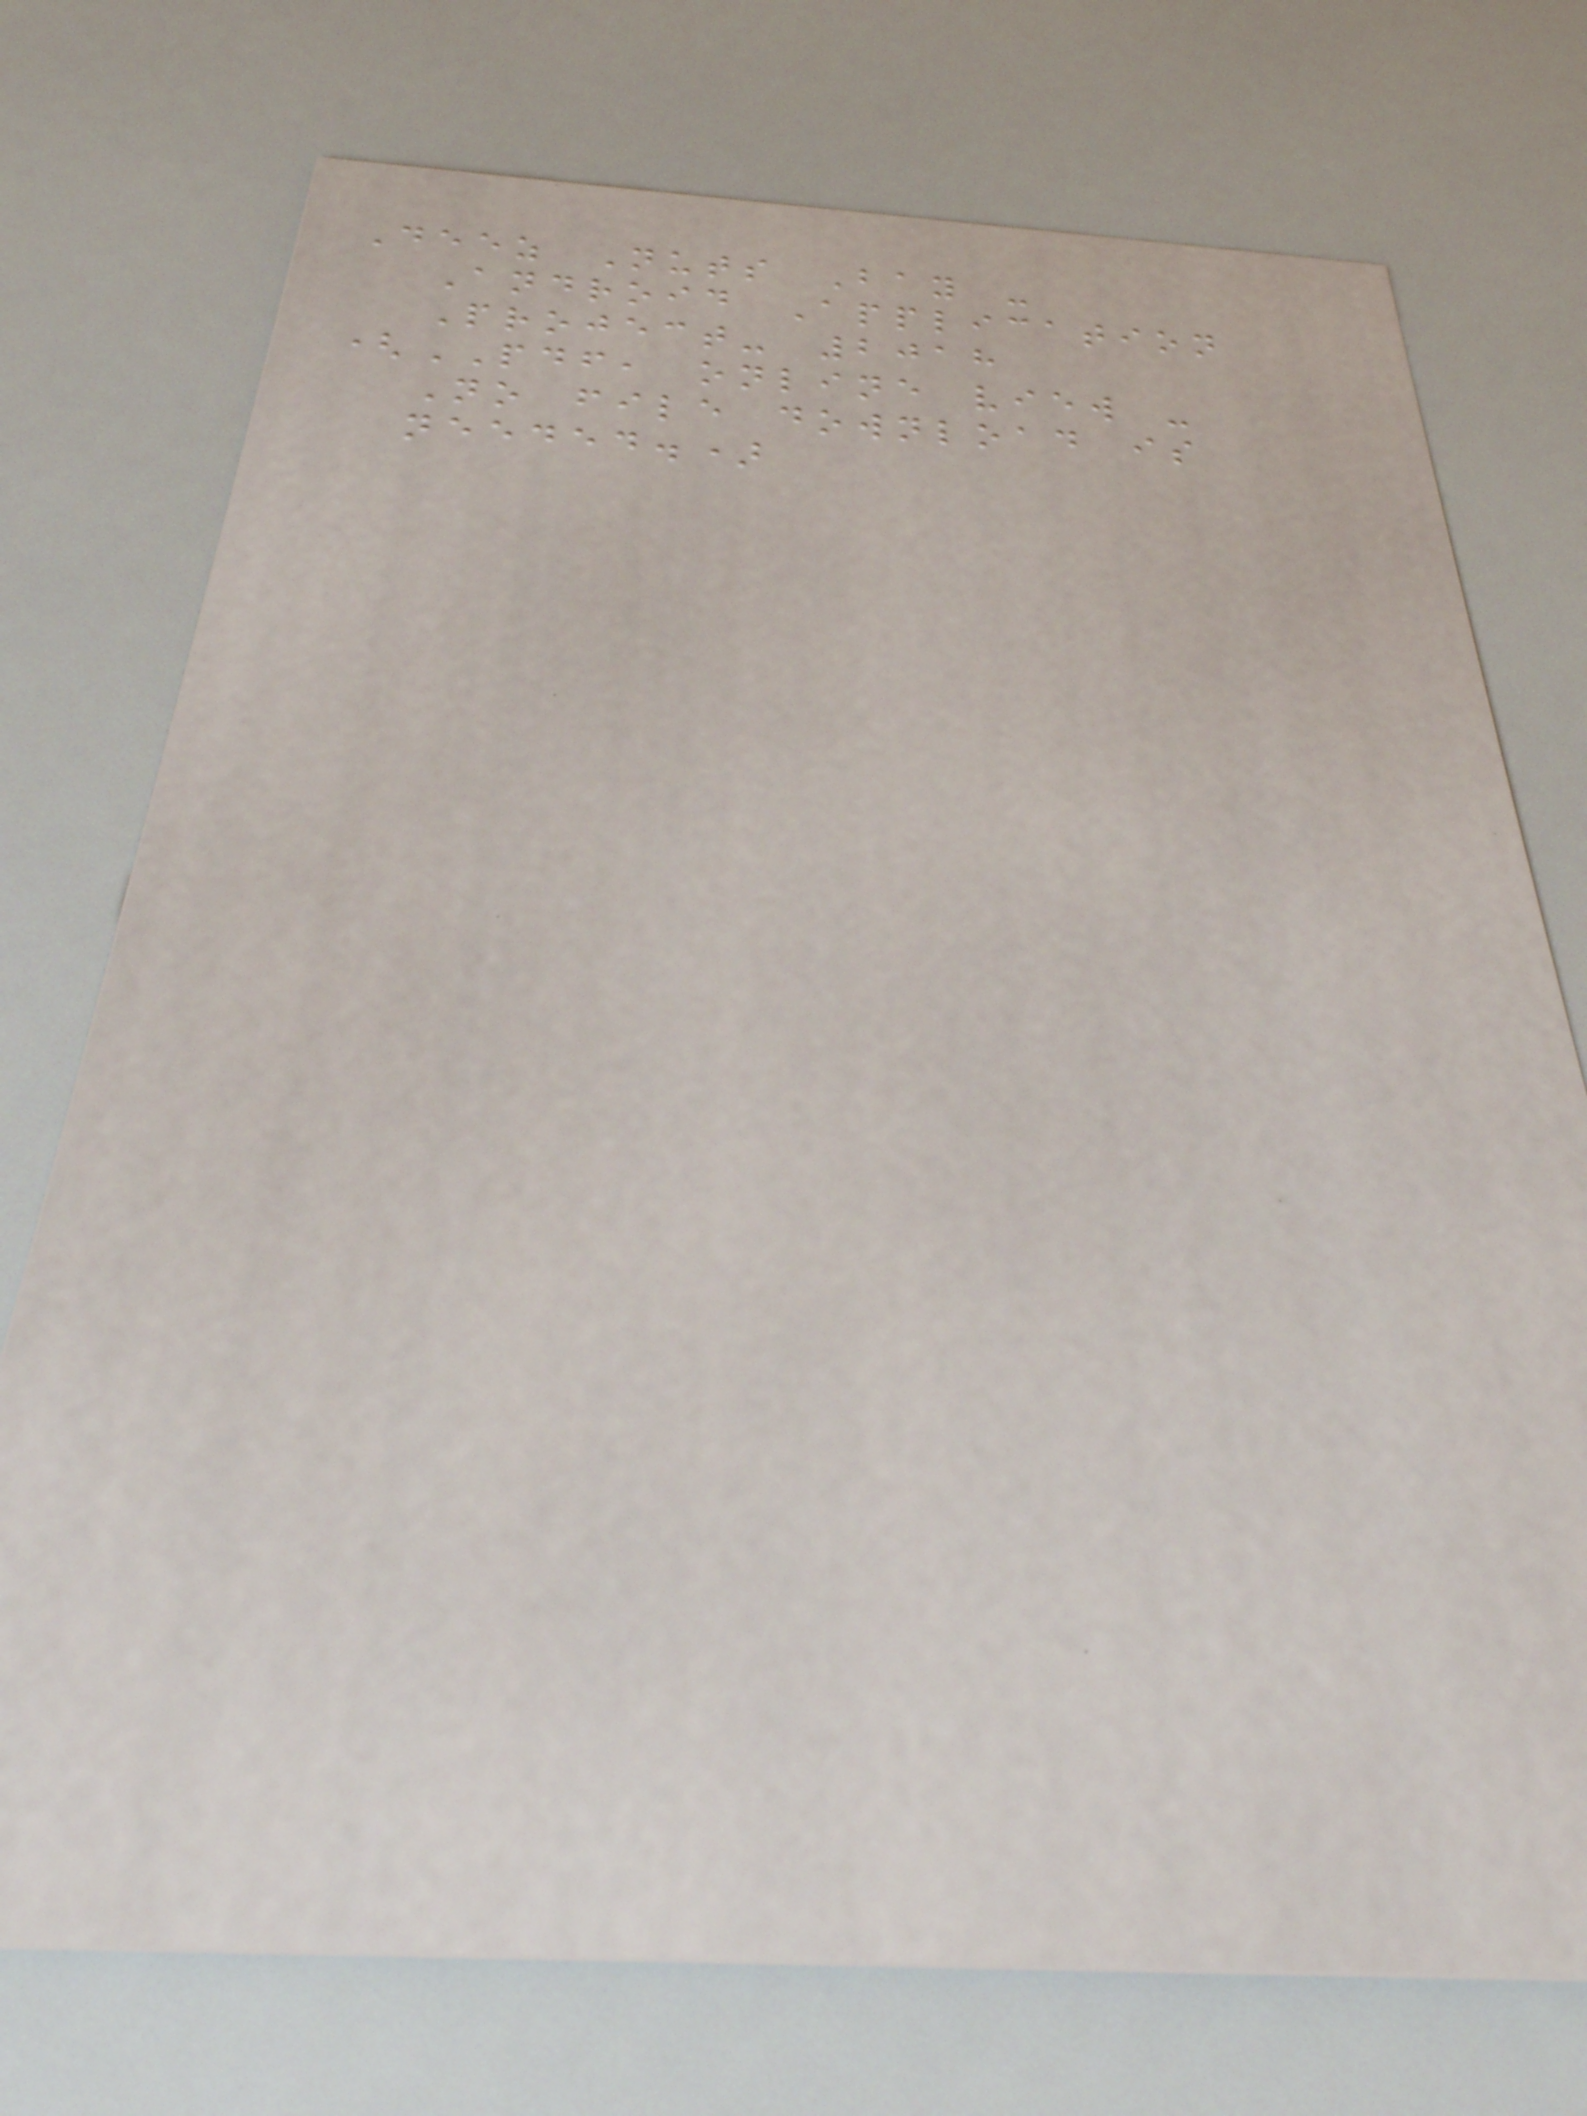Deez Nuts Bay -
Android Application
Project- 2018
(PDF, online view -
No file download is
needed.)
